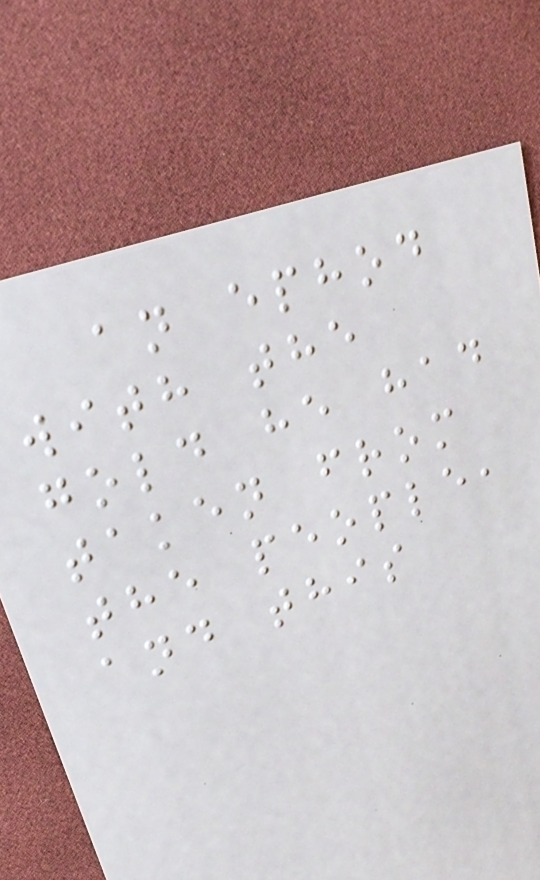an ephod
with the
gold he had
taken from
the people,
and this
